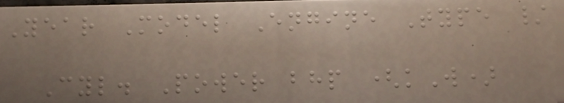Year Model Engine Type /
Cyl. Power bhp (kW)
